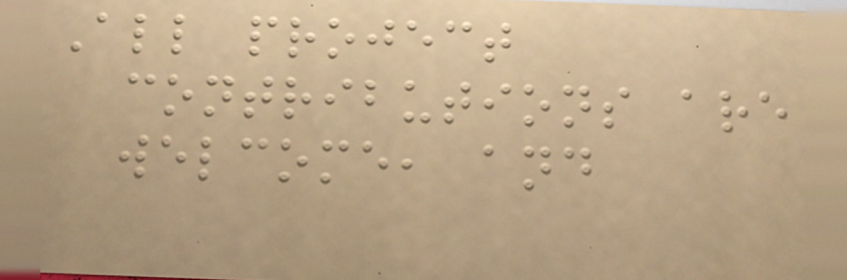All project
contributions are
welcome, and
